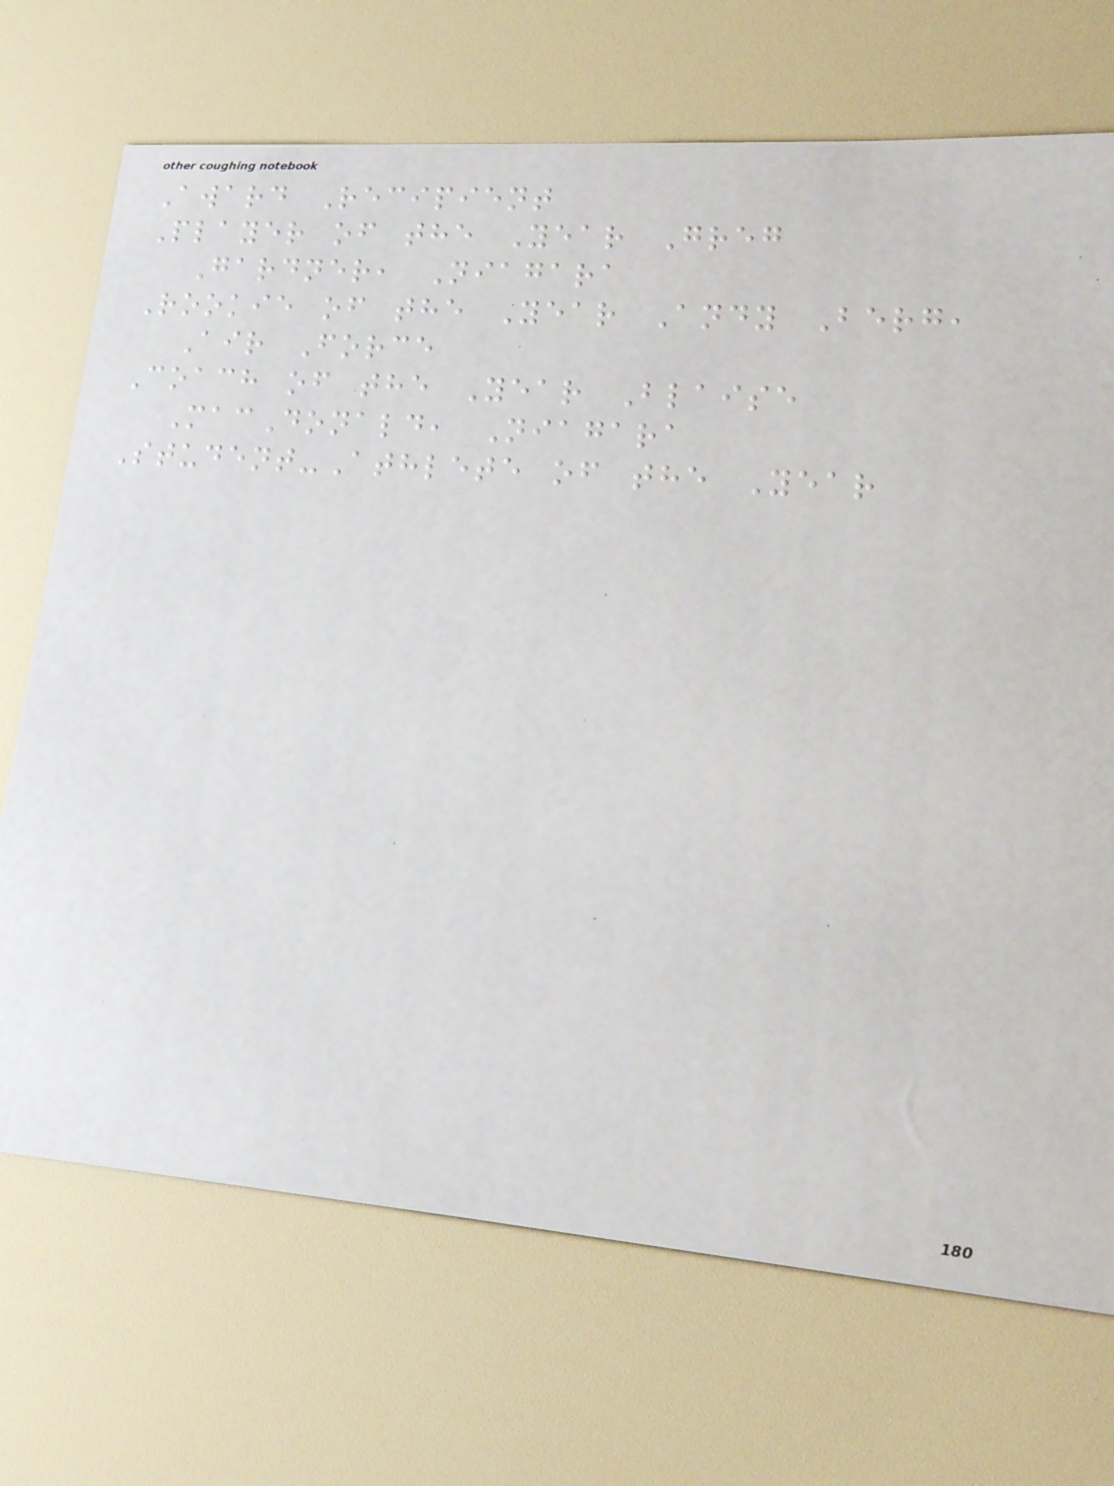Award Recipient
Player of the Year Greg
Gardner, Niagara
Rookie of the Year Andy Berg,
Air Force
Coach of the Year Blaise
MacDonald, Niagara
Student-Athlete of the Year
